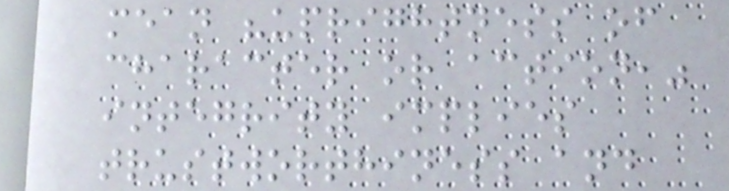mean "uprightness of
character or action,"
integrity implies
trustworthiness and
